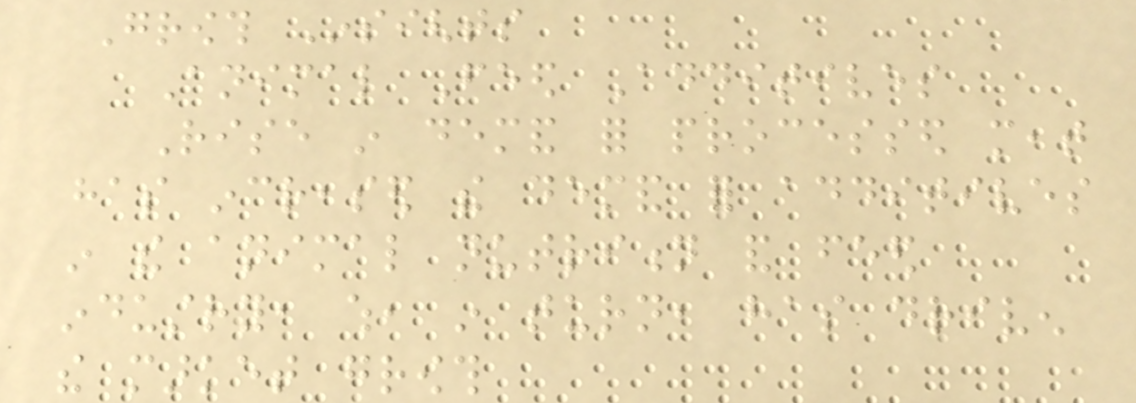Growth Insights
Animal Feed Additives
Rise in demand for processed meat
has increased the demand for additives
in the animal nutrition and feed
industry, which, in turn, has driven
the market growth
